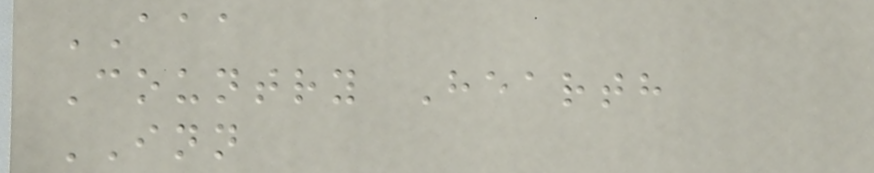AAA
Country Hearth
INN
